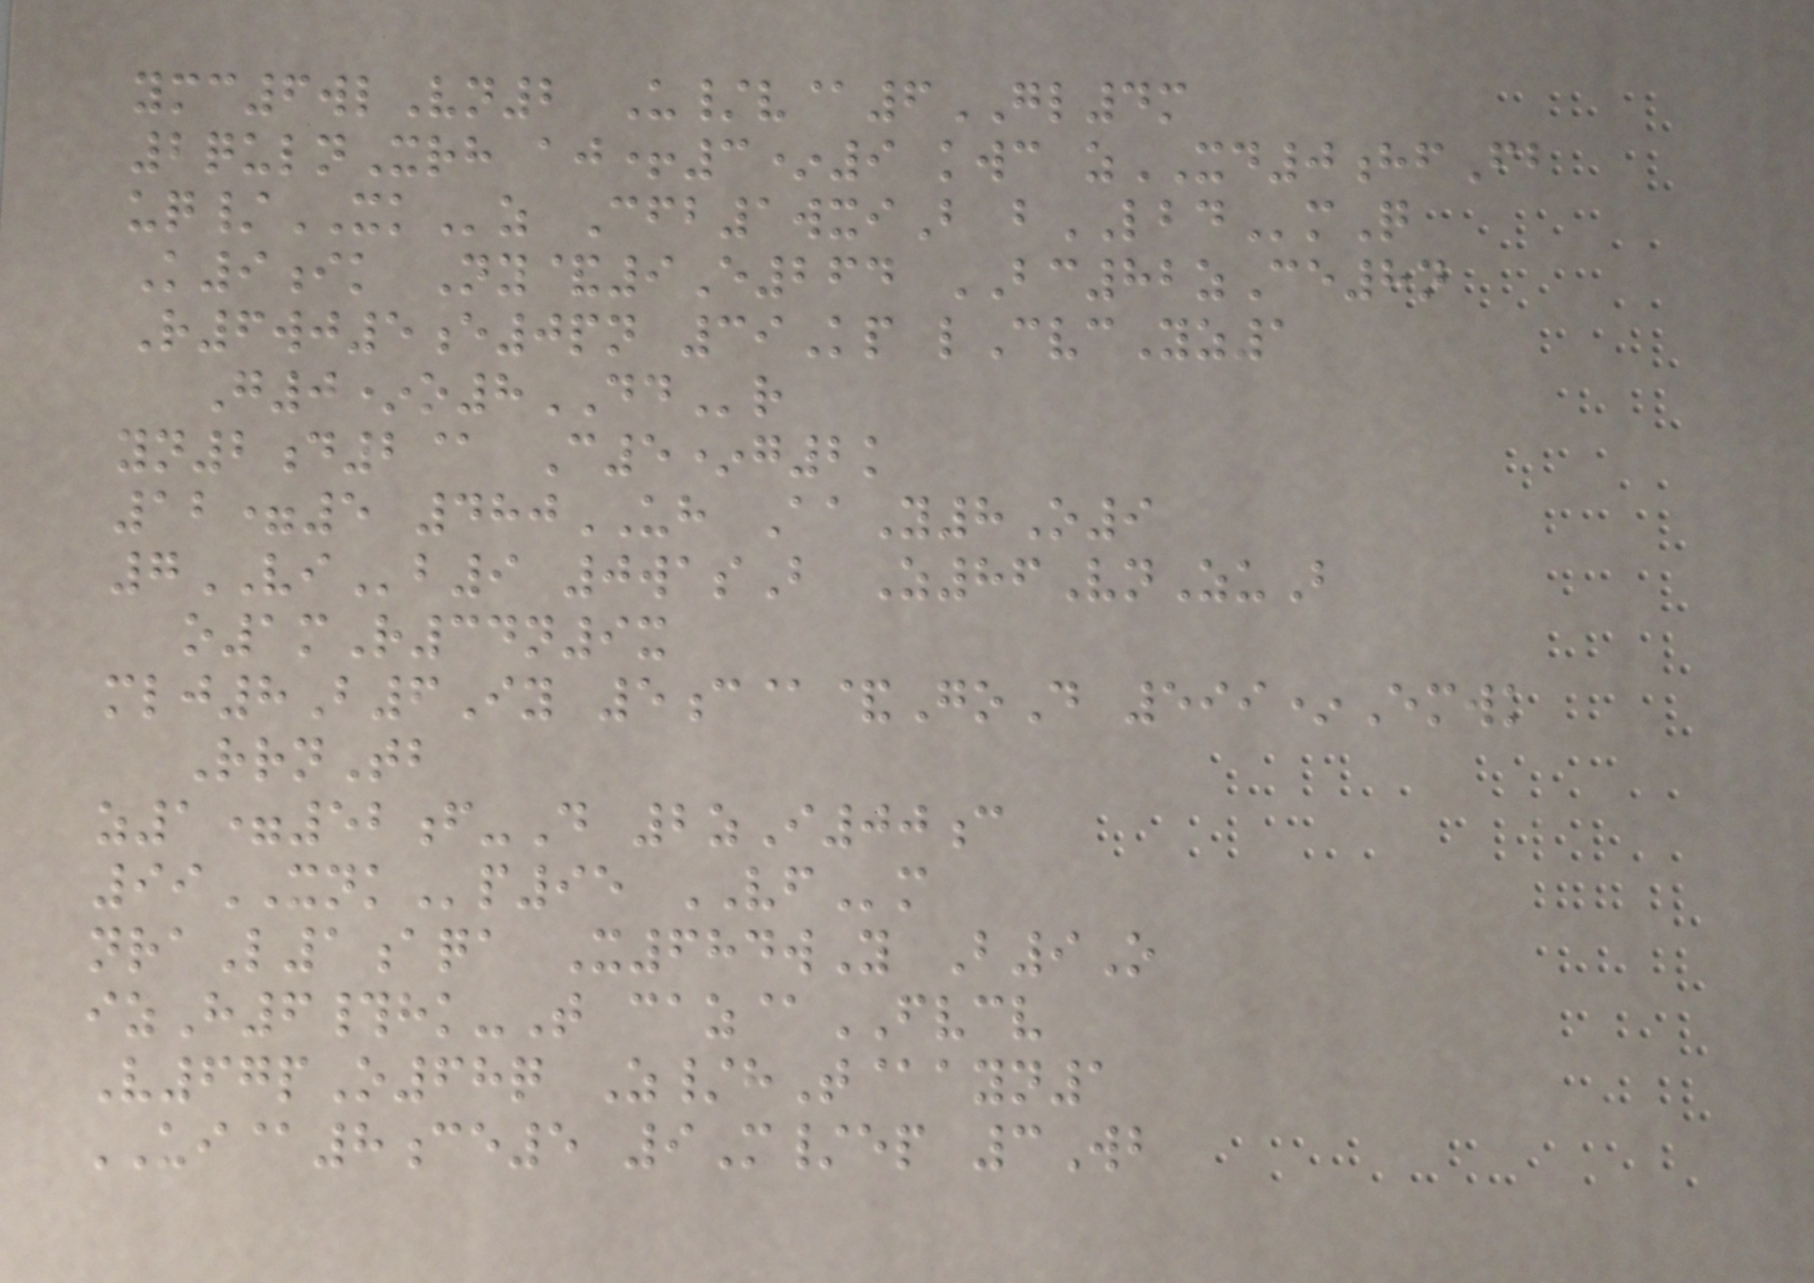ymc6wlVn2 U/v@6GL4m
2qulnXrh aj+3*9 kwc zXD0hfFb
uq/XKz Cfb1wxiB bLBDmQ
K9ik Ny&9E264 BC82zCe8n
R6wj5e0pn 39Kp lCvcYz1
G0*o8DDr
yn2d2@ C5*g2k
12=5 480UH AaY8O9
7VIb9 0wasB Z86VnZuB
o1mR34n9x
mlj8B6Iy 5c@&GoD 599*Emwk
RrnTb
z1=52f-D 2zI00c
99XNKp95 VFm
nraL1aqa X684wY B9O
izH6#hk-T caz@FVCV
V67pO68q Z/hT@ayn1
UI@8ce5 9M/ep 3Wb
